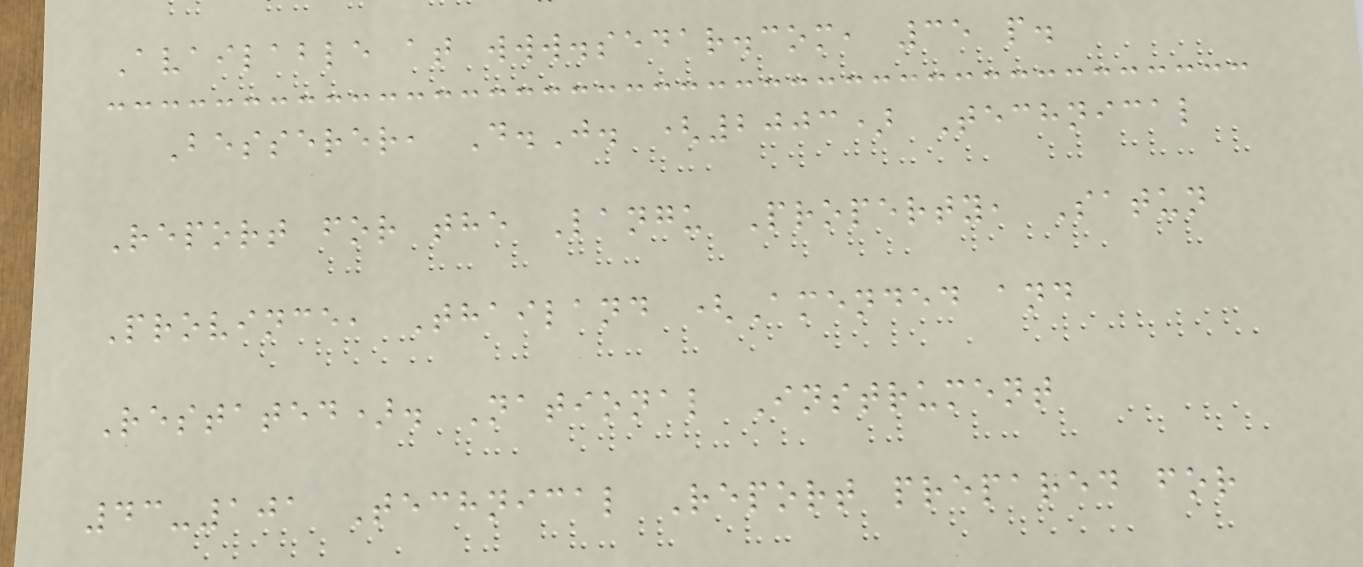Available at www.sedar.com, 35 p.
Besserer, D.J. (2003) Technical
Report for the Langu Property, Satun
Province, Thailand (Amended and
Restated). National Instrument
43-101 Technical Report prepared for
